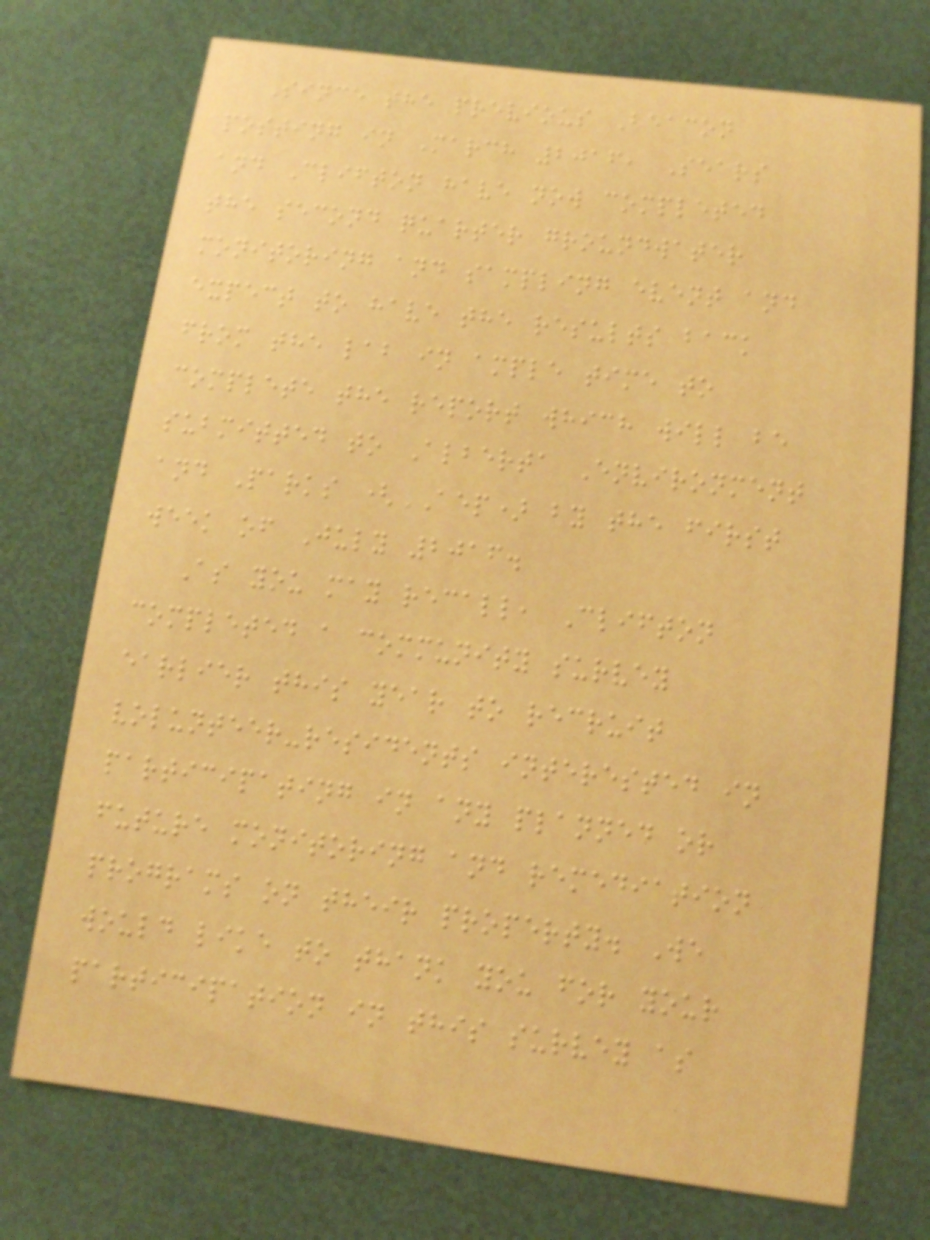Since the previous Beacon
posting in March 2016, Sears
and Clifton have now completed
the second quarter groundwater
monitoring and sampling event and
expect to have the results back
from the lab in ample time to
complete the report which will be
submitted to Alberta Environment
and Parks (AEP) by the first
week of July 2016.
As you may recall, Clifton
completed a community survey
earlier this year to recruit
volunteer-residents interested in
participating in any planned or
future monitoring and remediation
programs on their property. We
would like to thank you for your
participation in this survey as
